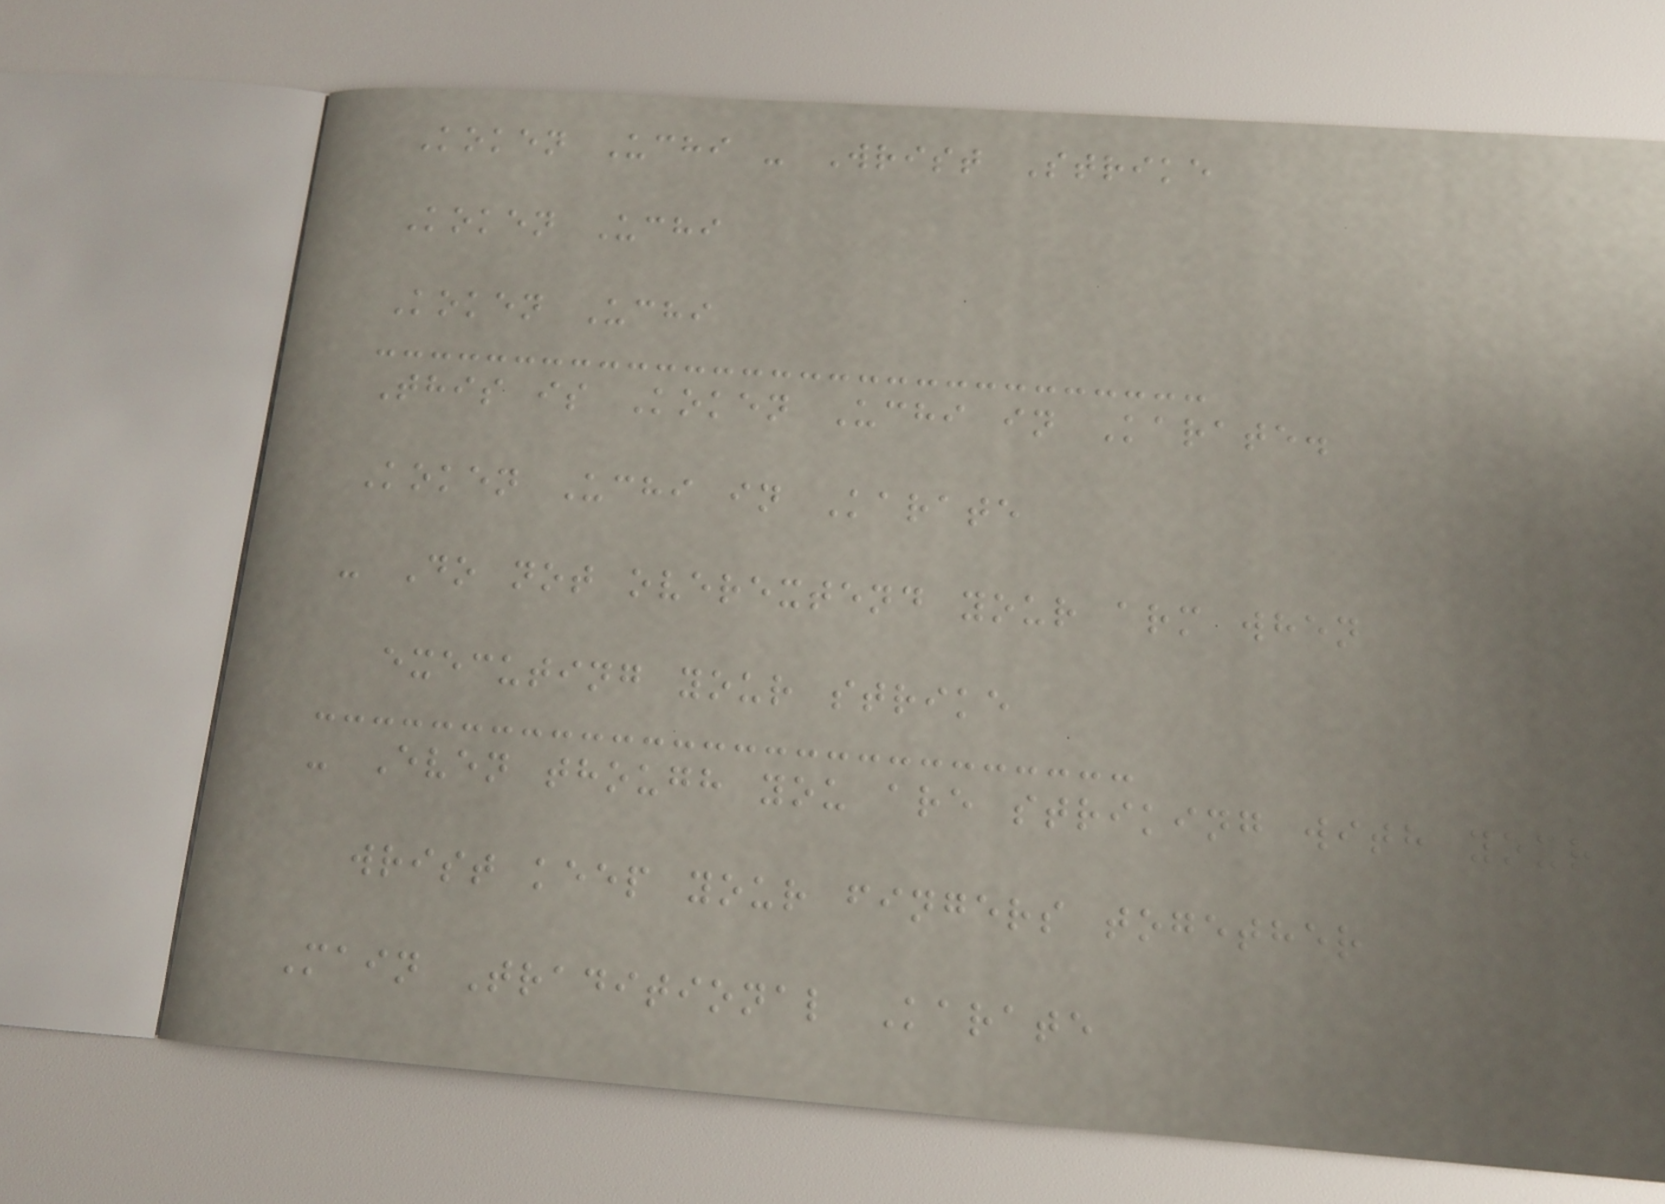Koken Uchi - Wrist Strike
Koken Uchi
Koken Uchi
This is Koken Uchi in Karate.
Koken Uchi in Karate
- Do not overextend your arm when
executing your strike
- Even though you are striking with your
wrist keep your fingers together
Main Traditional Karate
